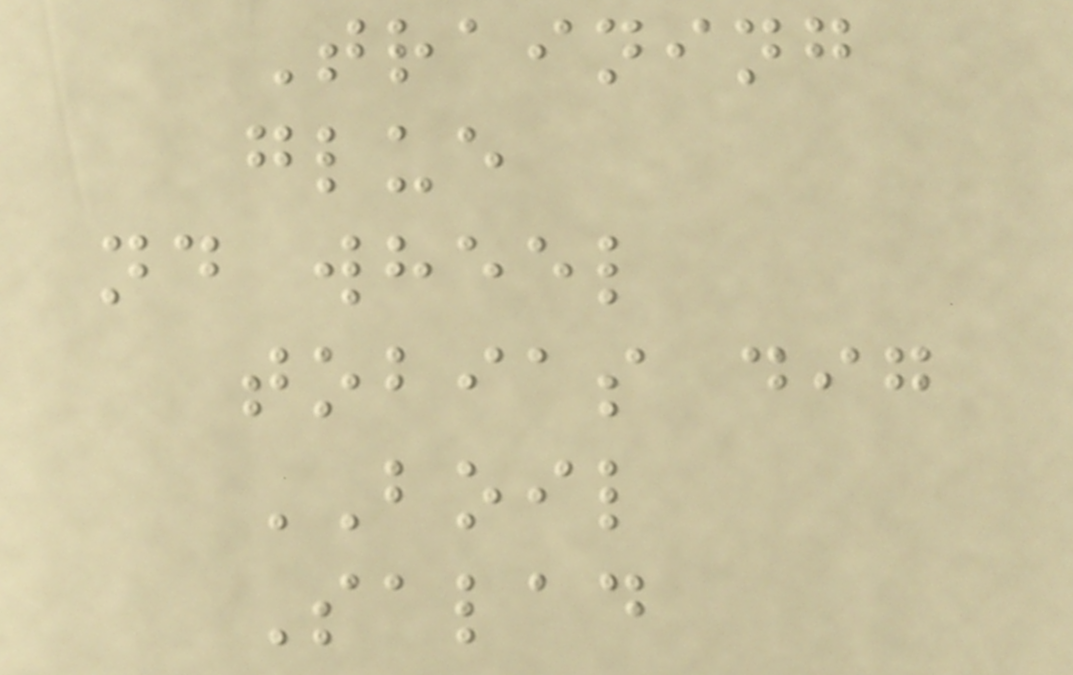Training
glue
nd wheel
tobias dig
BOIL
Salad
